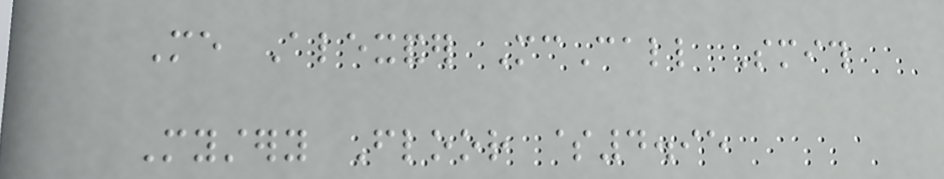Me Alexander McCall Smith
Mystery Floor $4.95
